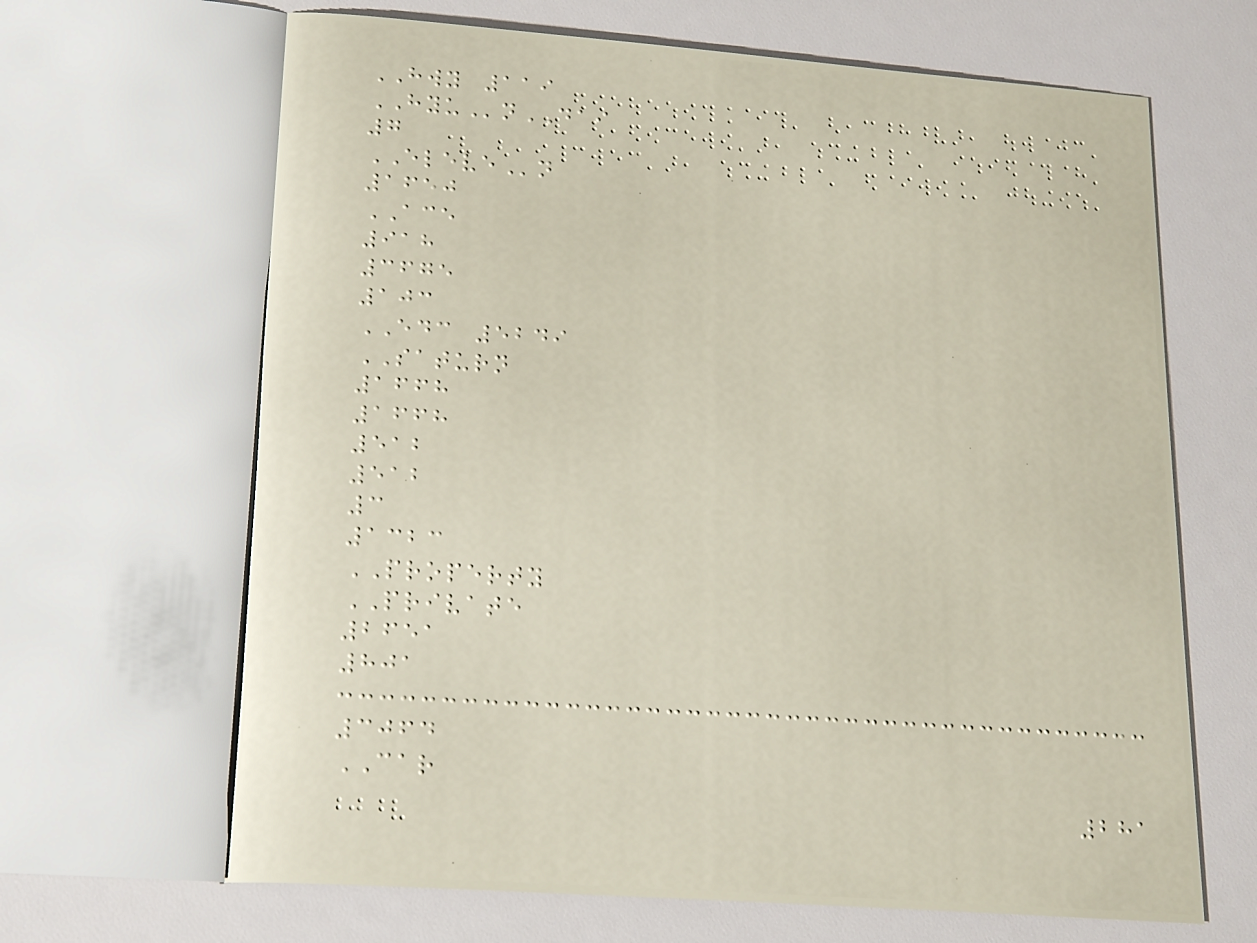HWY 119
HYUnDAI
7
ELEVEn
1650
ACE
918
3675
103
EDC 5249
SATURN
1668
1668
512
512
3
1323
PROPERTY
PRIVATE
2651
801
3064
CAR
281
